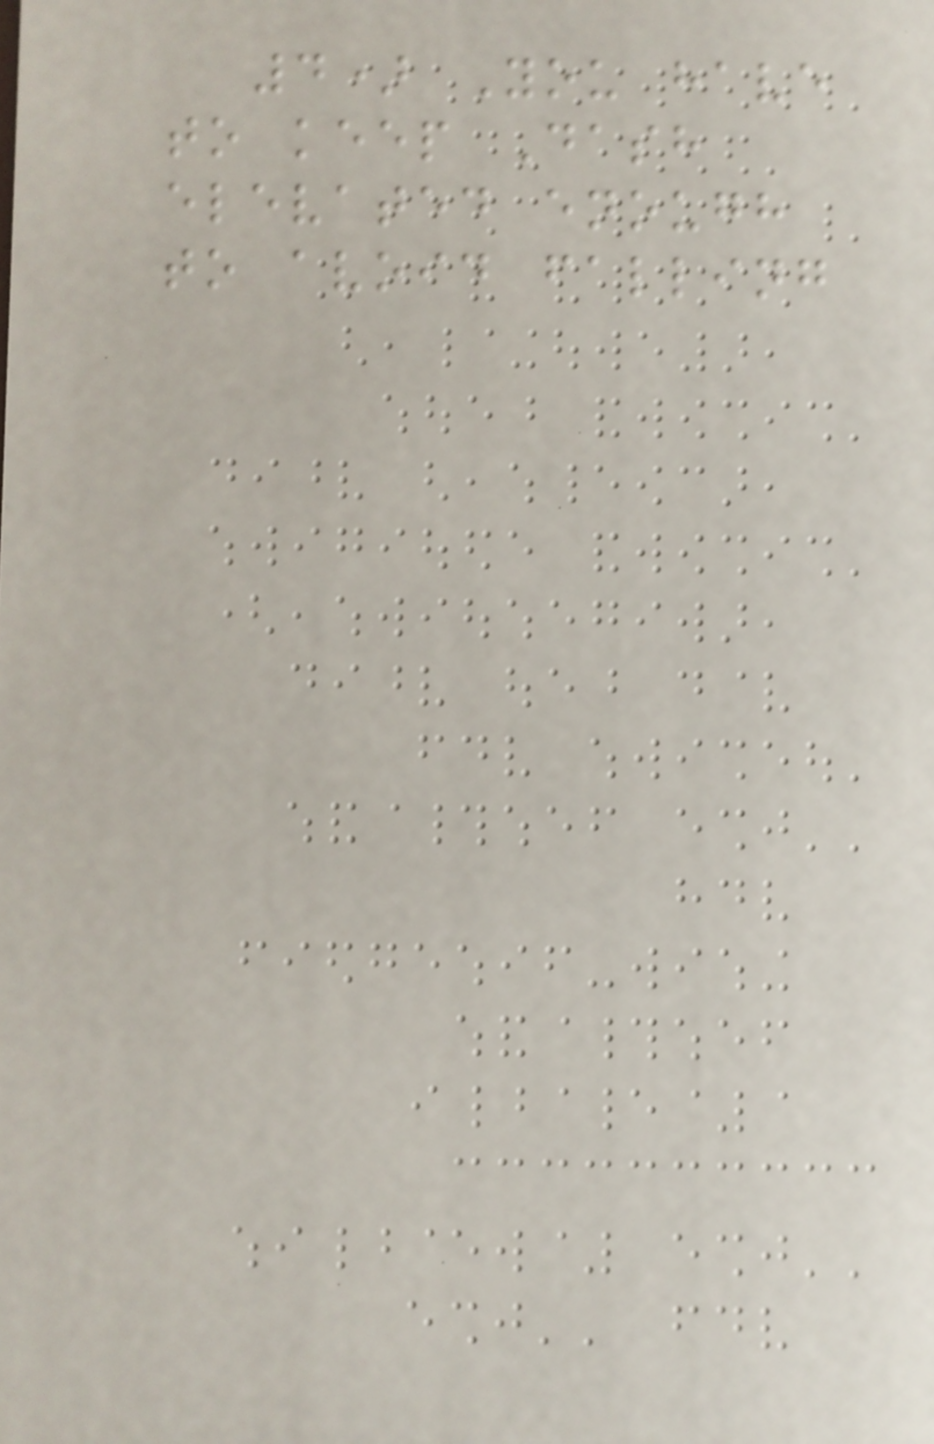4) You have
to keep Dash
elevated enough
to avoid falling
